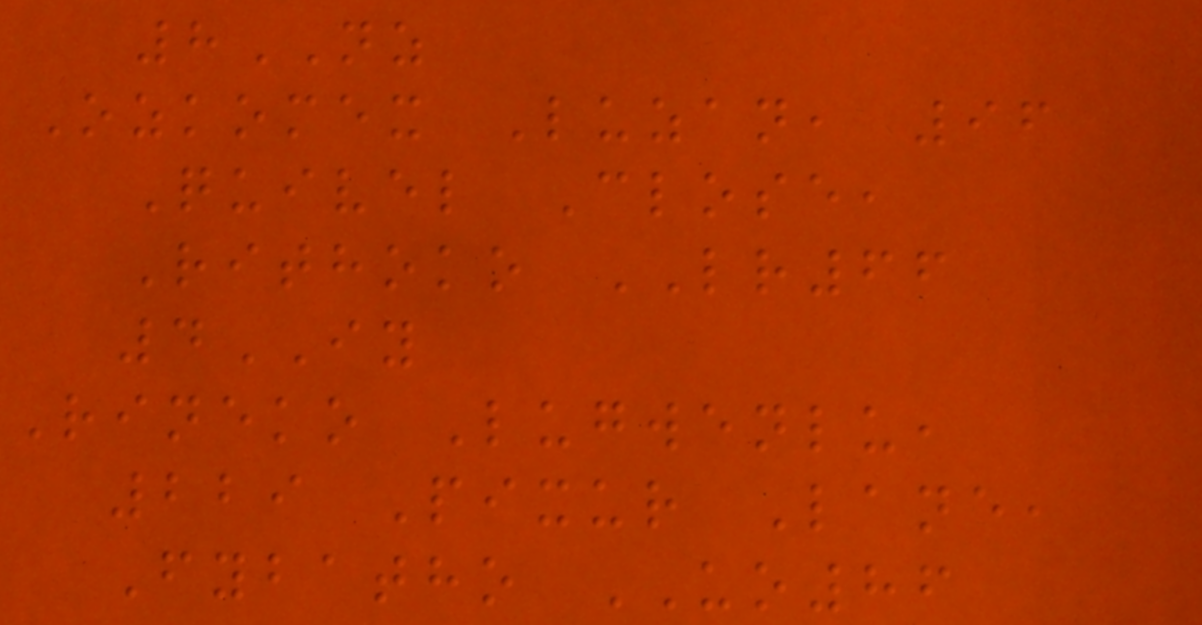8NZ
Ozkomex Luzan, 96
Quivel Close,
Rithoko LR66
4IY
Rineko Lugwenlu,
229 Pixur Lane,
Fybatho UO86
